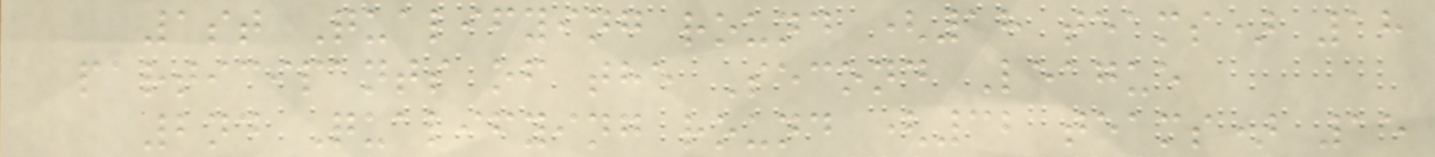1st Qualifying round (18 teams) 18
participants of the Second League
2nd Qualifying round (32 teams) 15
